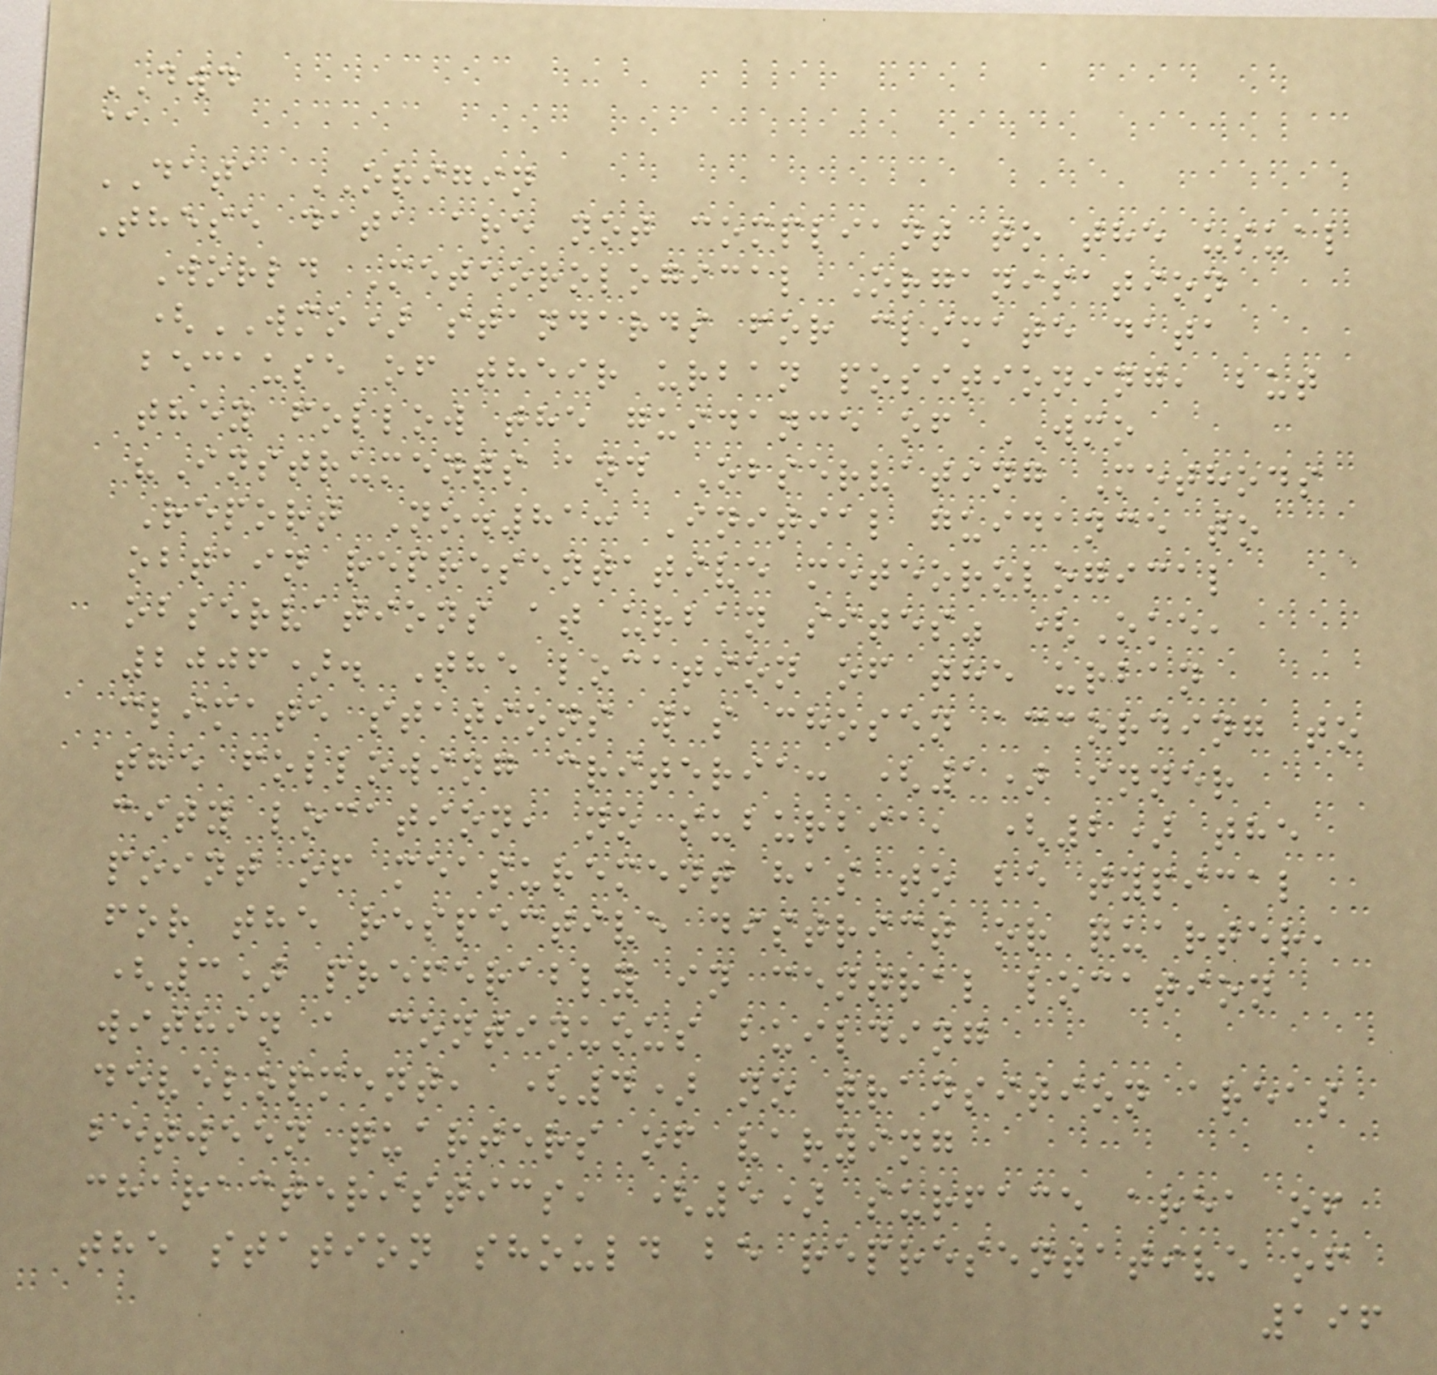DWD
@
DATA ORIGIN
These data are not compliant to the usual
World Meteorological Organisation
(WMO) standards for climate data
because of their urban positioning, but
they follow the guidance of WMO
"Instruments and Observating Methods
Report No.81: Initial guidance to
obtain representative meteorological
observations at urban sites" (Oke,
2006). The location of the urban
climate stations was chosen according to
the following criteria: (1) inner
city location, no suburbia, (2) the
point of measurement has to be typical
for the respective district or quarter,
(3) preferably in central location
within a continuous building
development, (4) no transition areas
between quarters of varying
characteristics, (5) surface area of
the station should be representative of
196
